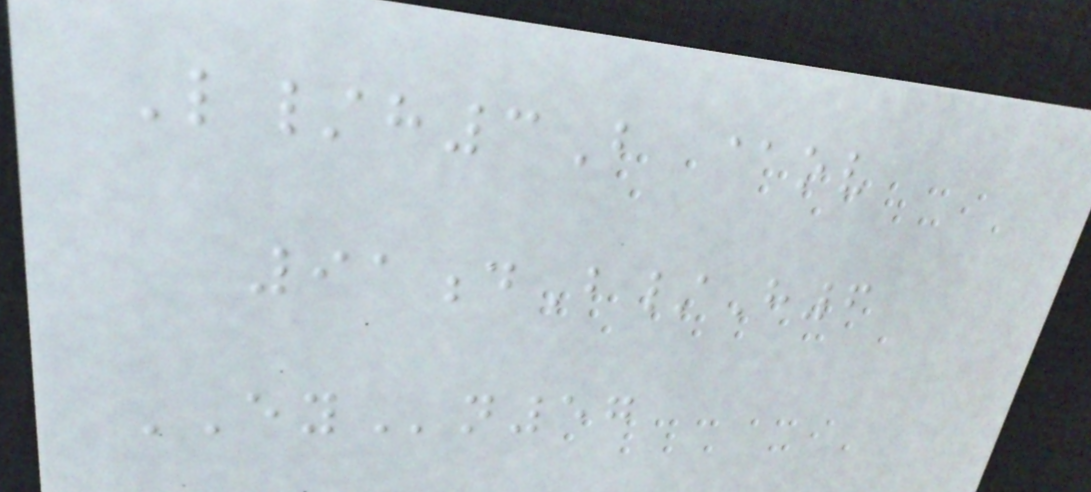L/h3B @ov
91dB/H6
EYn57
